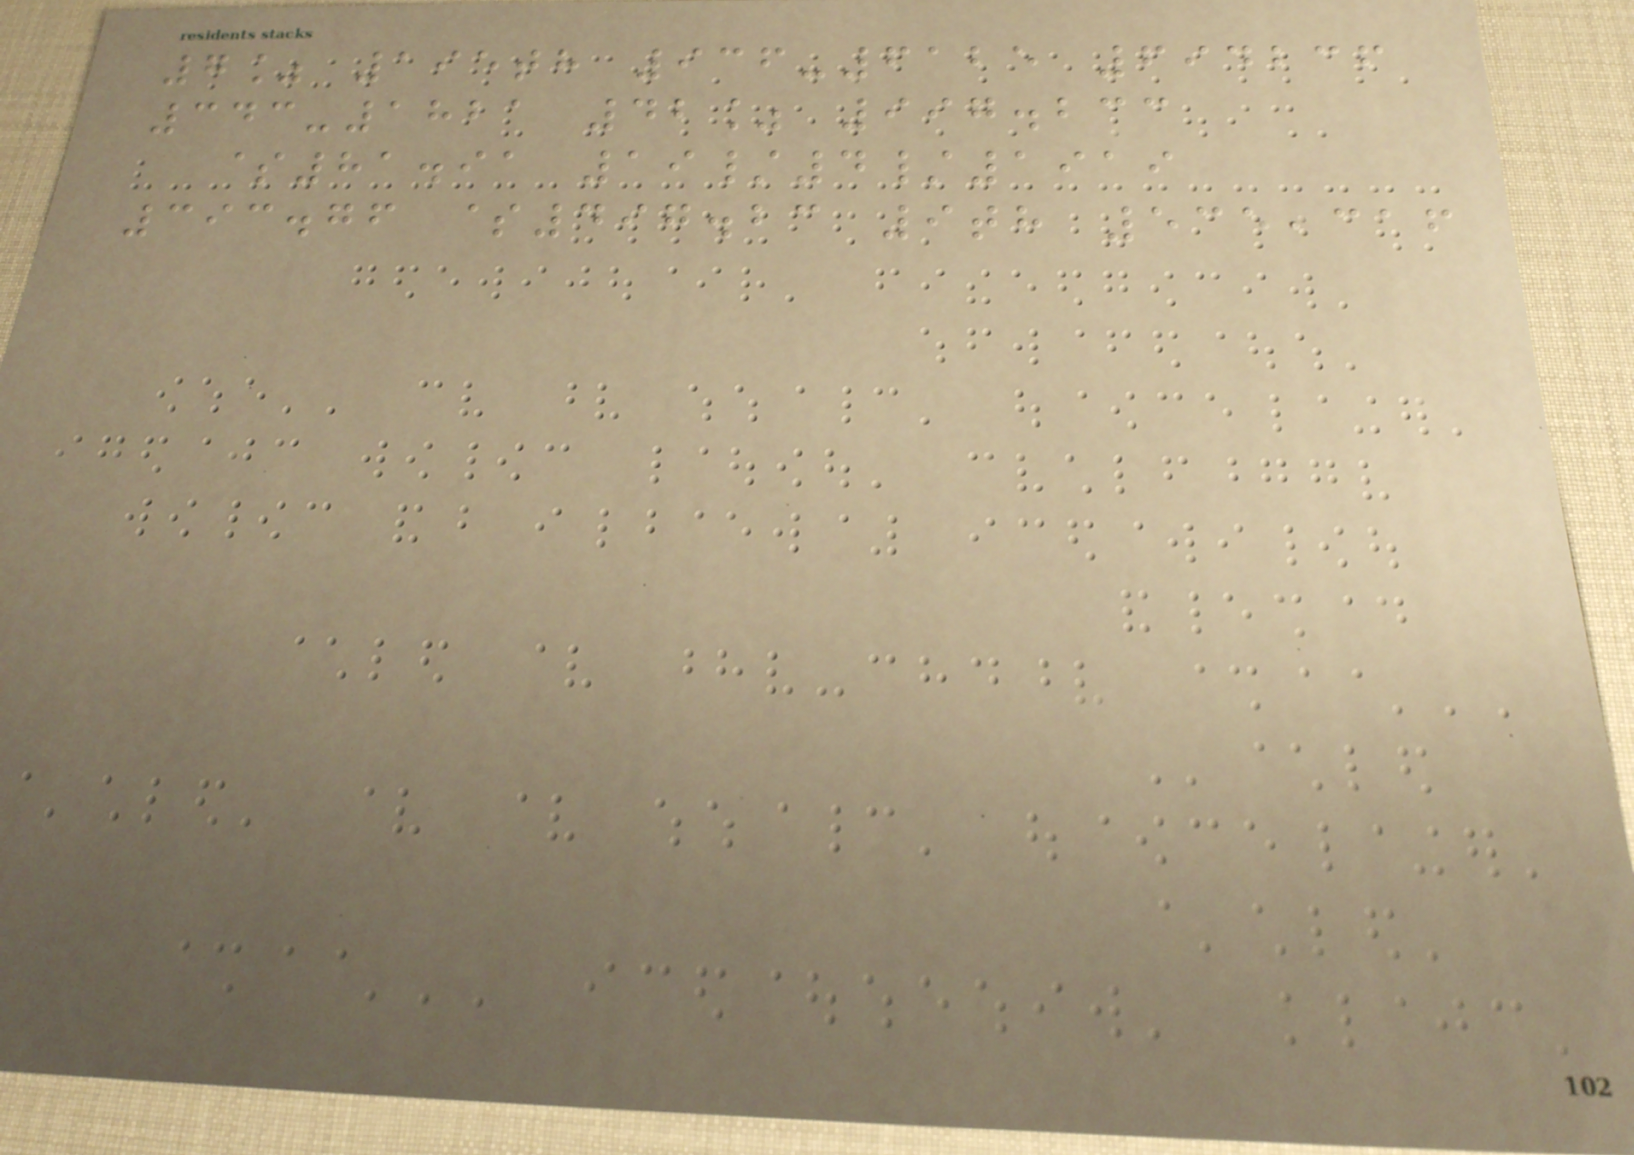7% 195th 936-6125 694236
343-1821 42% 997.233
$81.91 19/4/1919
393.76 $497.23 9th 535,316
